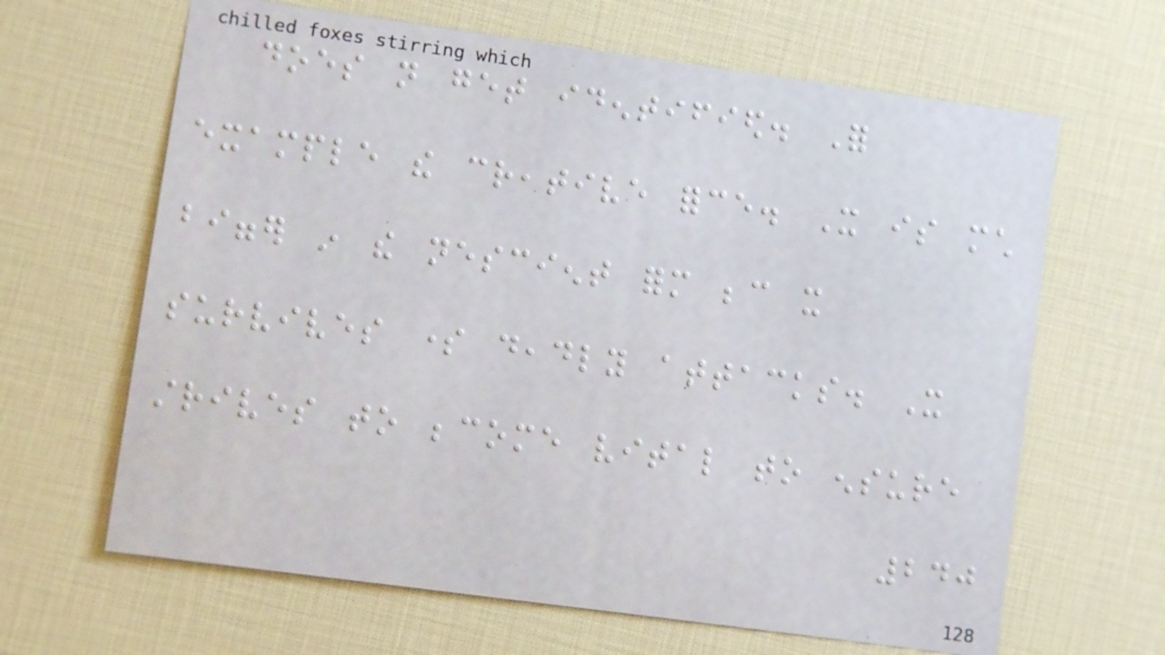does not get identified. For
example the creative force. It is much
bigger in the nescient form because it
survives some deadly attacks. It
strives to become vital to ensure
240
